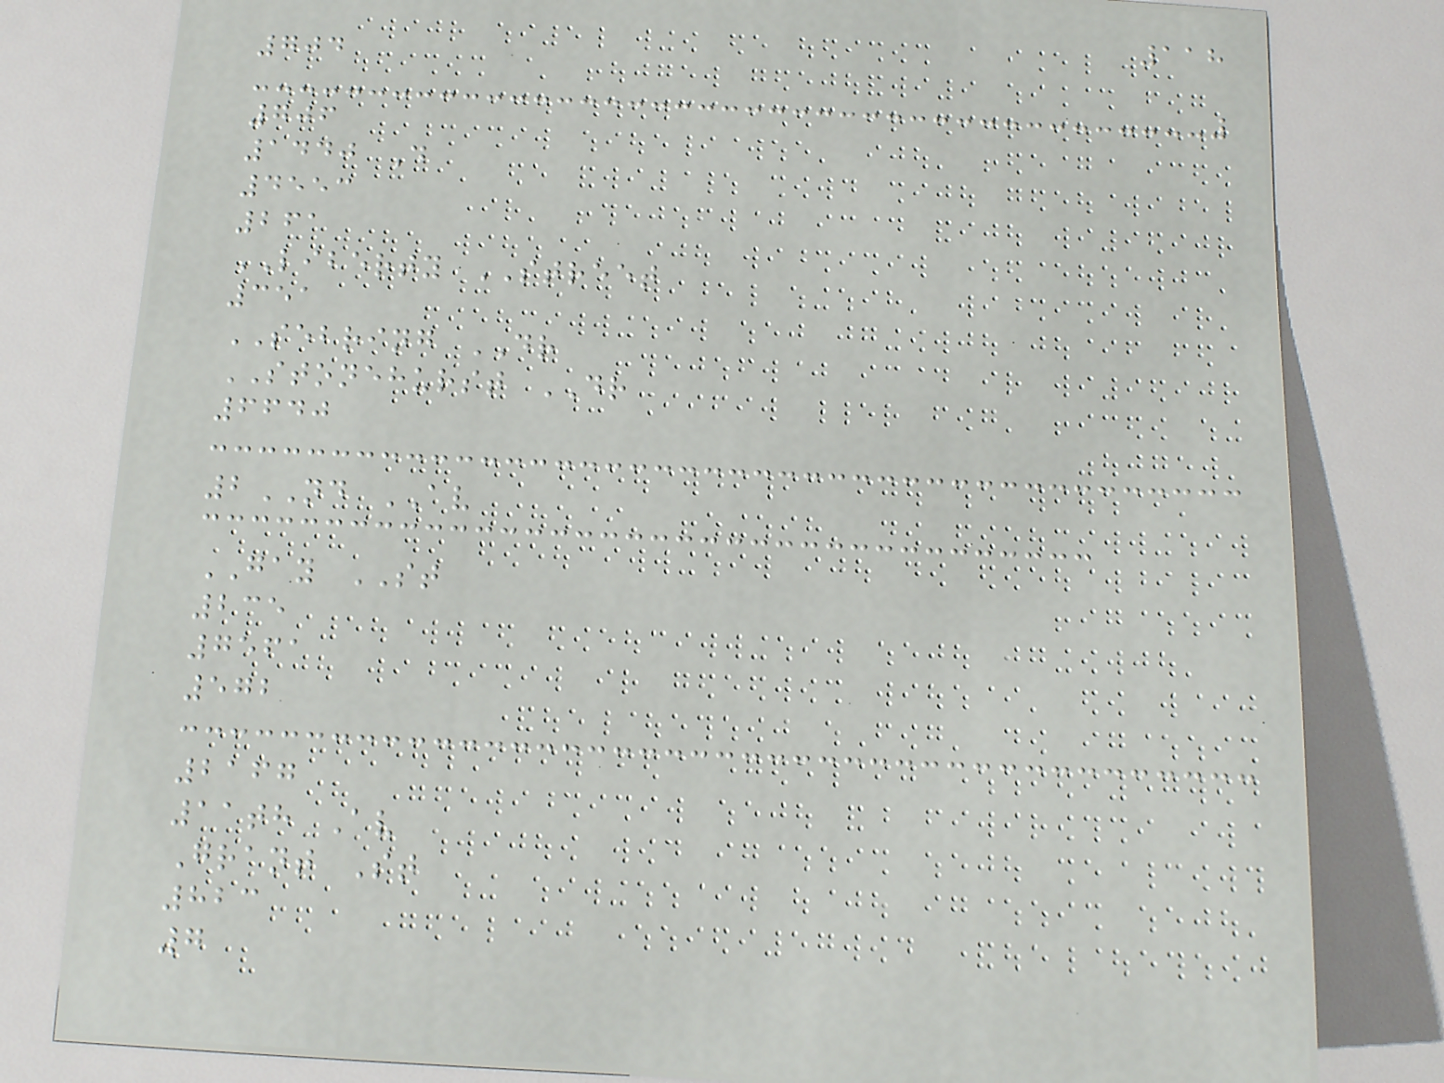118
704
706
1440 D
4553
261
LIBERTY STREET
351
SEBRING DR
STONEHURST DR
6640
2ND AV
GAY ST
235
7561
572
2167
11th Av
Grant St
823
7
